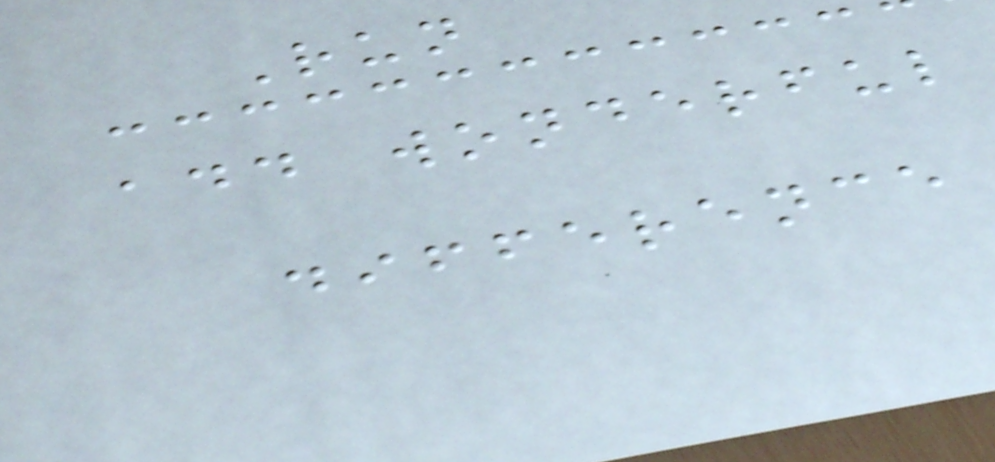Run
add wonderful
difference
